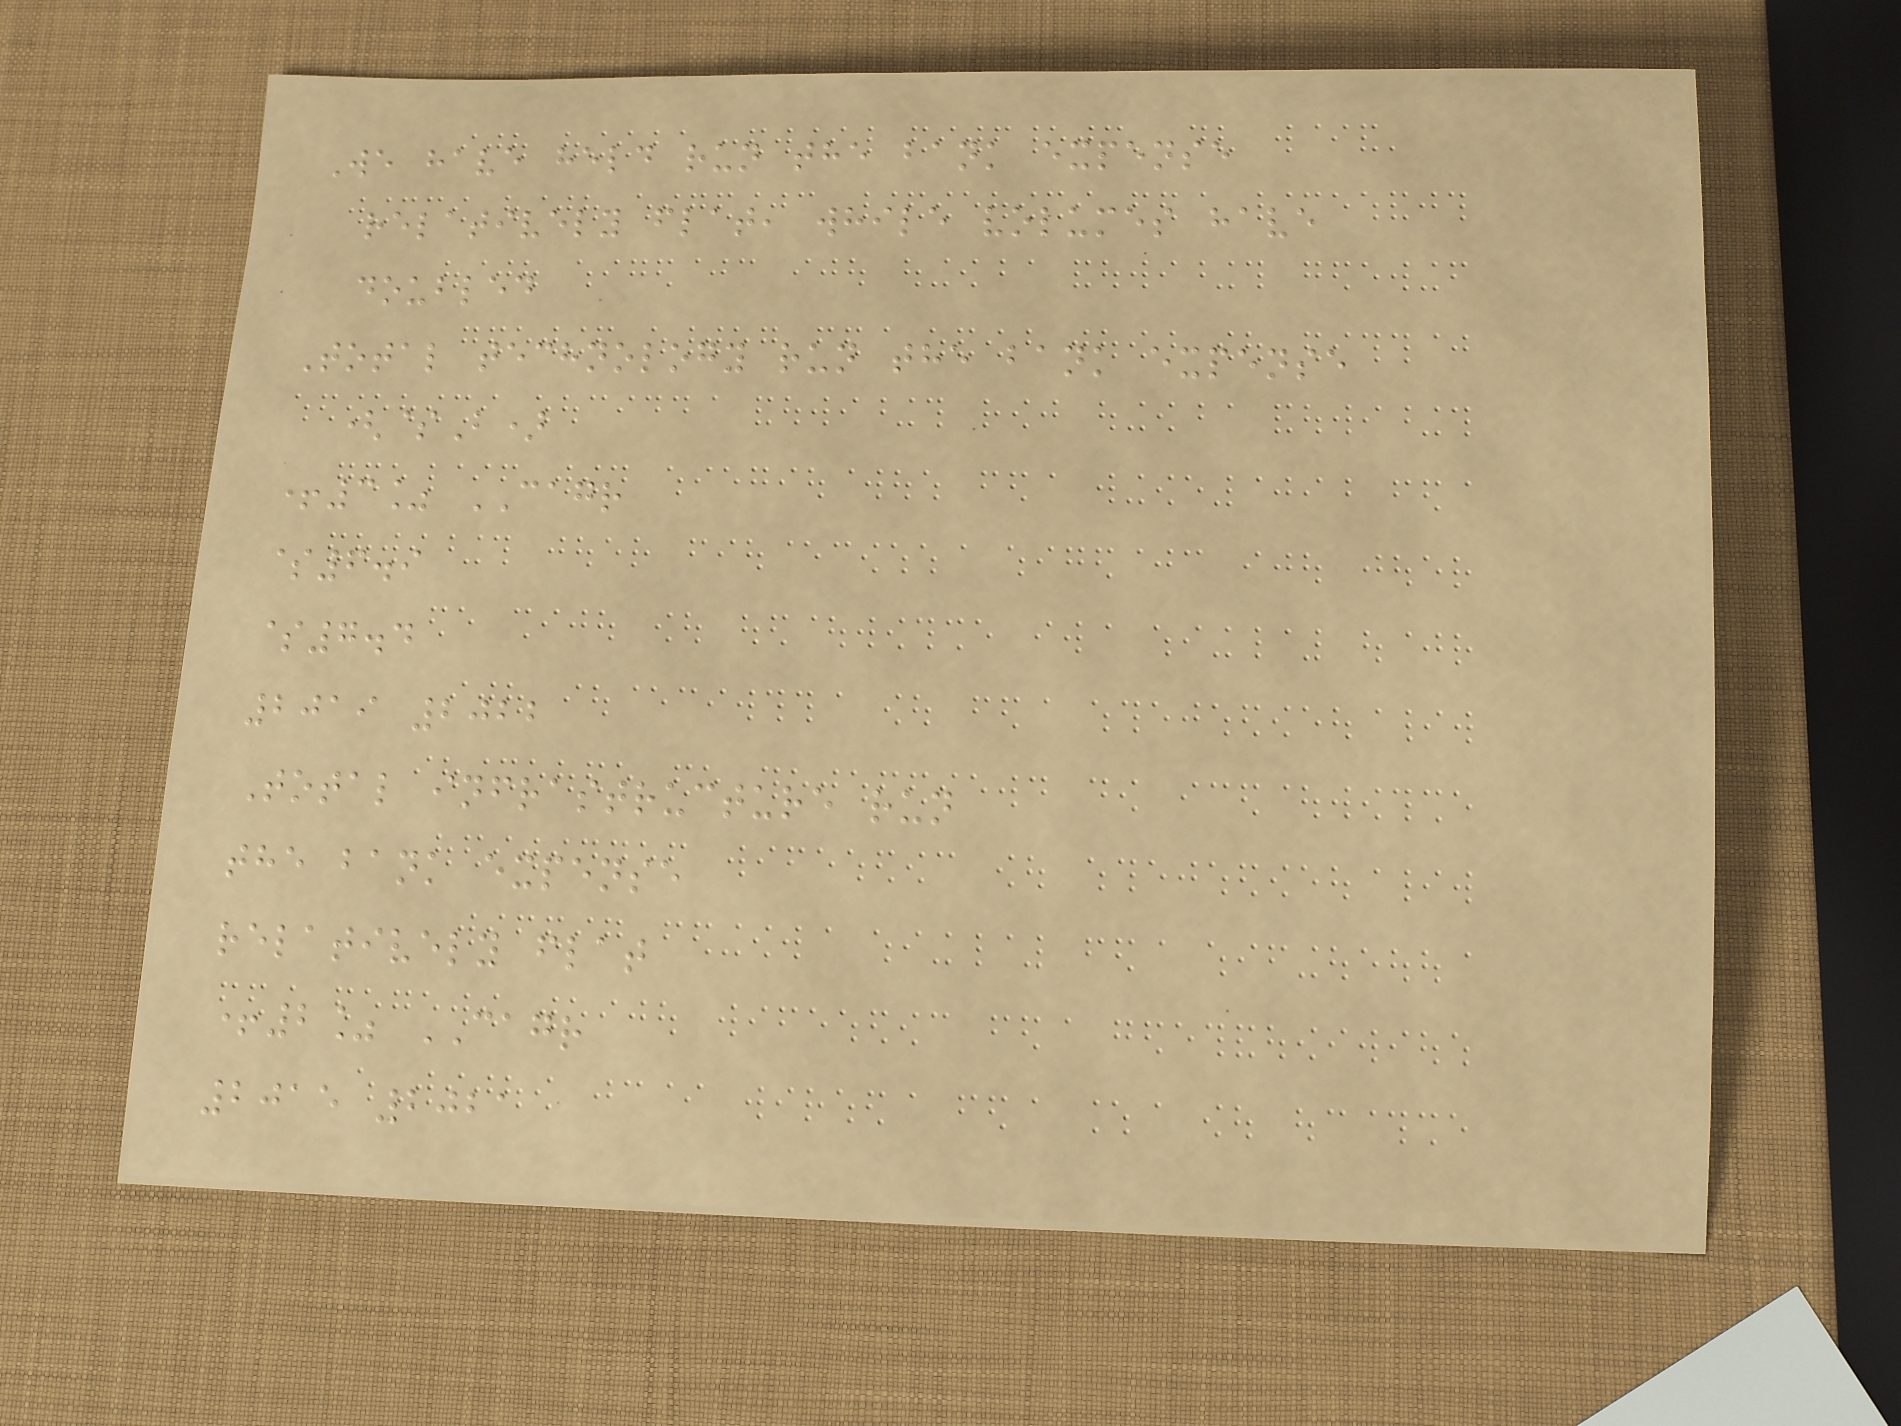We have held run the bank expense
relatively flat, while volumes have
doubled
Total technology run the bank expense
($B)
+3% CAGR
$6.9
$7.4
2019 2022
Total infrastructure run
the bank expense
relatively flat
+2% CAGR
2015 2021
